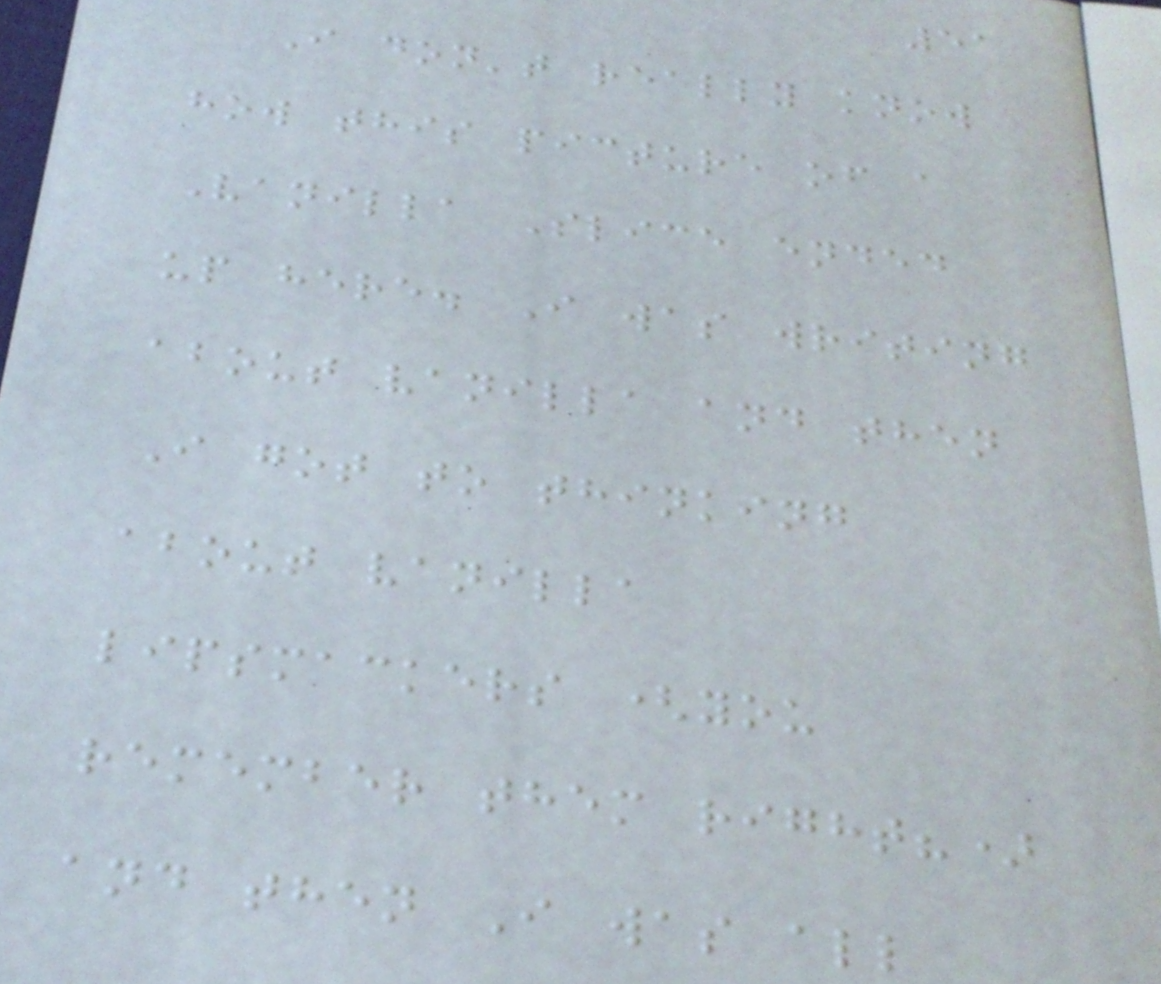51
I don't really know
how this picture of a
Vanilla Slice ended
up here. I was writing
about vanilla and then
I got to thinking
about vanilla
lipsmackers (you
remember them right?)
and then I was all
